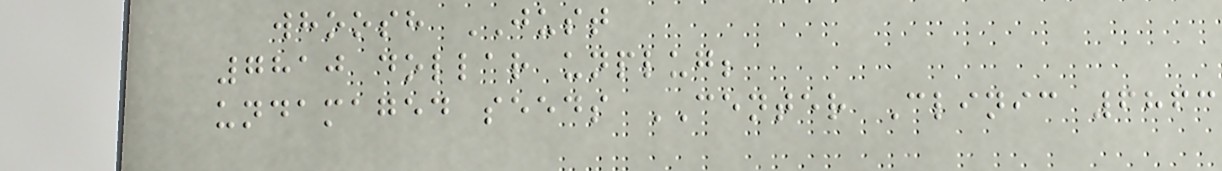whoosh JUST
7810 dollar unplug;
undamaged seeds CENTER Clinic 6863
